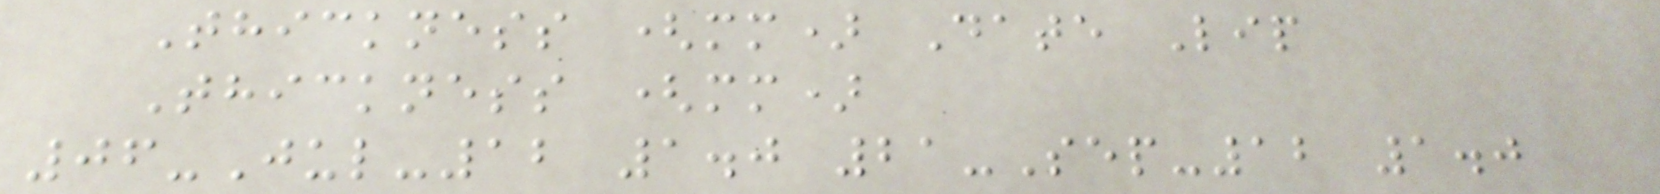Thickness (mm) Date Lip
Thickness (mm)
06-Jul-12 1.0 21-Sep-12 1.0
